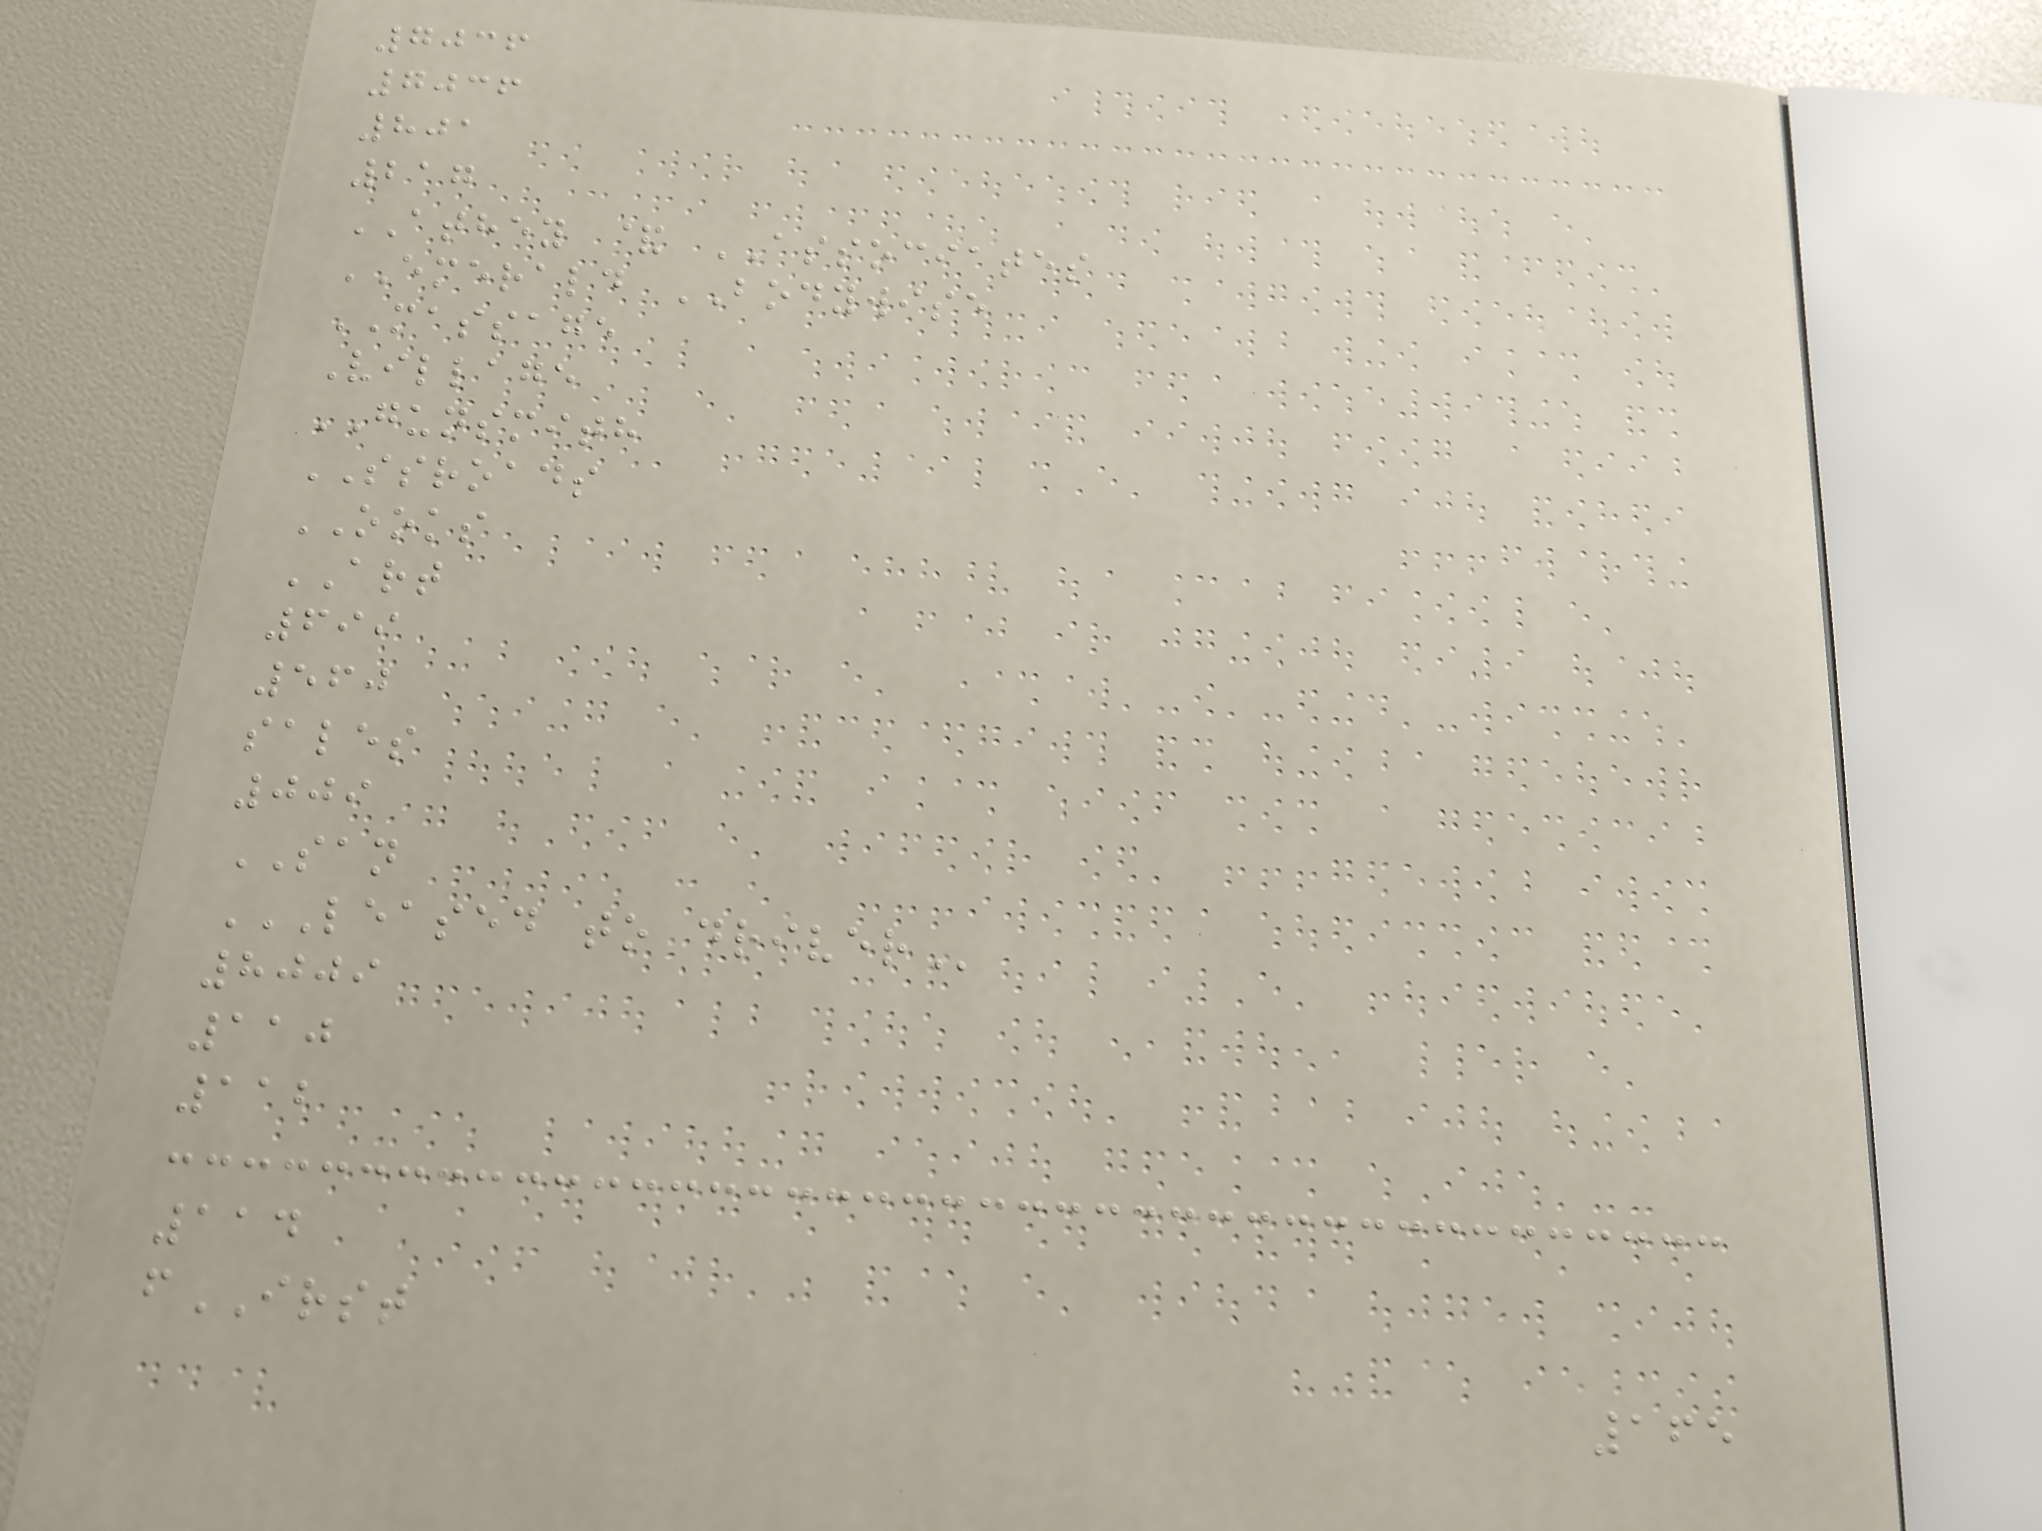7036
7036
801
217
ATHEY & ASSOCIATES
EMERALD BODYWISE
MASSAGE
Village
GUNSMITH
SSROADS
OOKS
ART
699
560
sales
009
SAN
LEASED TO DRIVER
8009
110
112
114
fIRST
165
